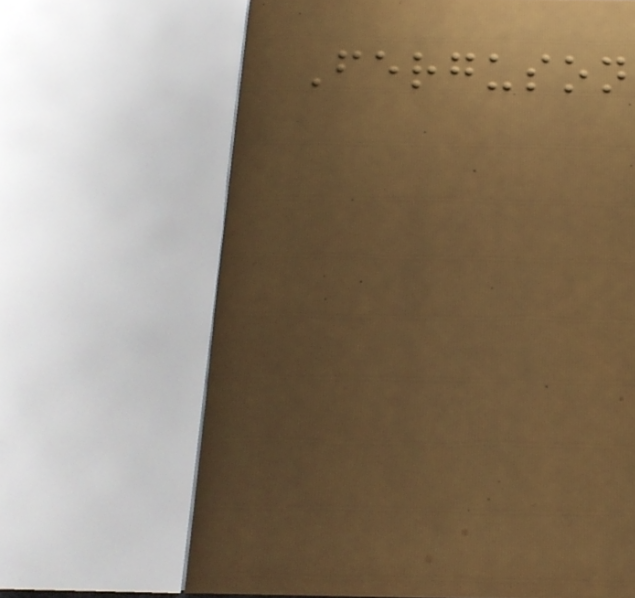Ferguson
